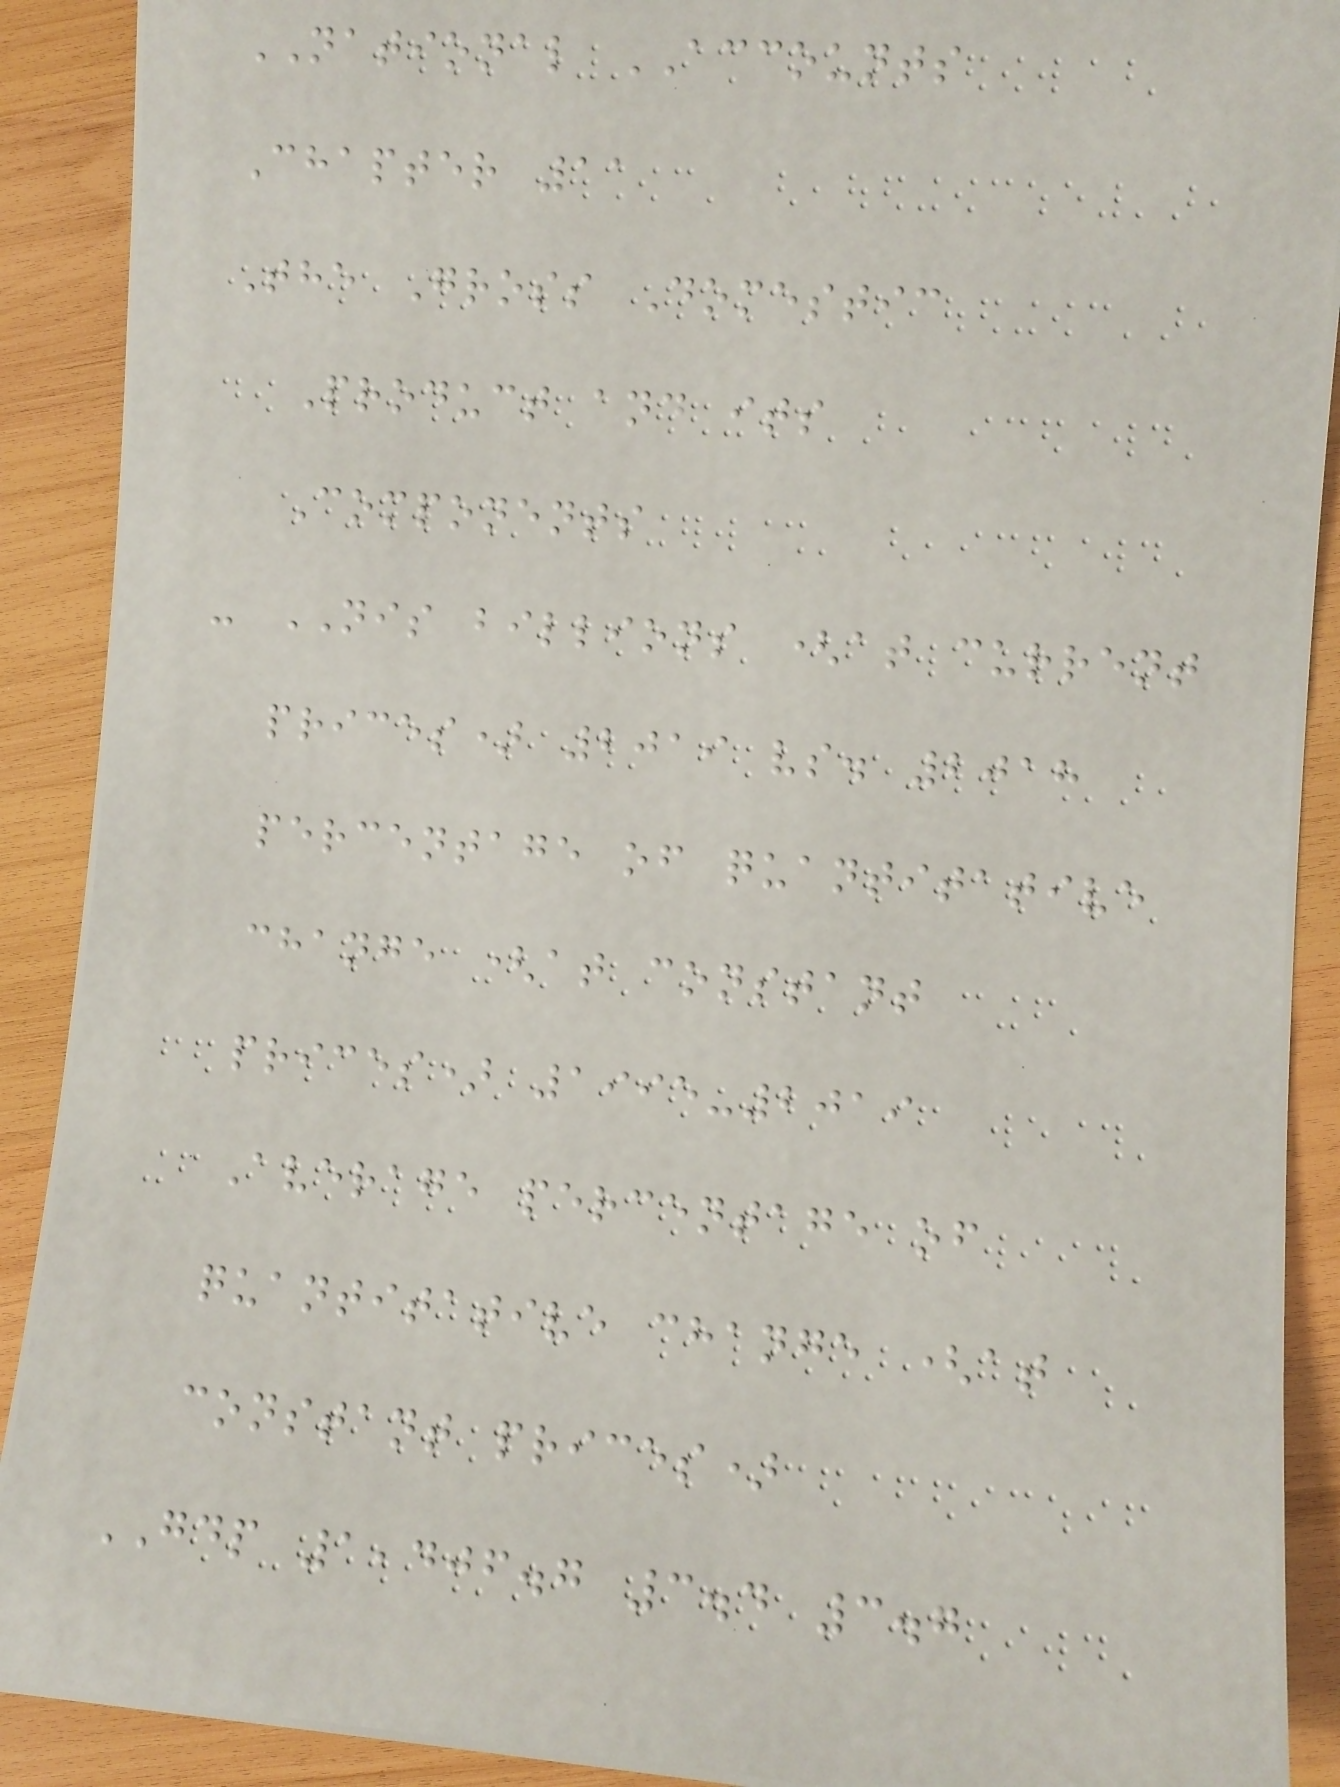NATIONAL ACCOUNTS
Chapter 11
The Gross Domestic
Product and its
Components
- NIS billions (at current
prices) 2019 vs. 2018
percentage of quantitative
change (at constant
prices) 1995-2019
Average percentage of
quantitative change (at
constant prices)
GDP 1,406.7 3.4 3.7
